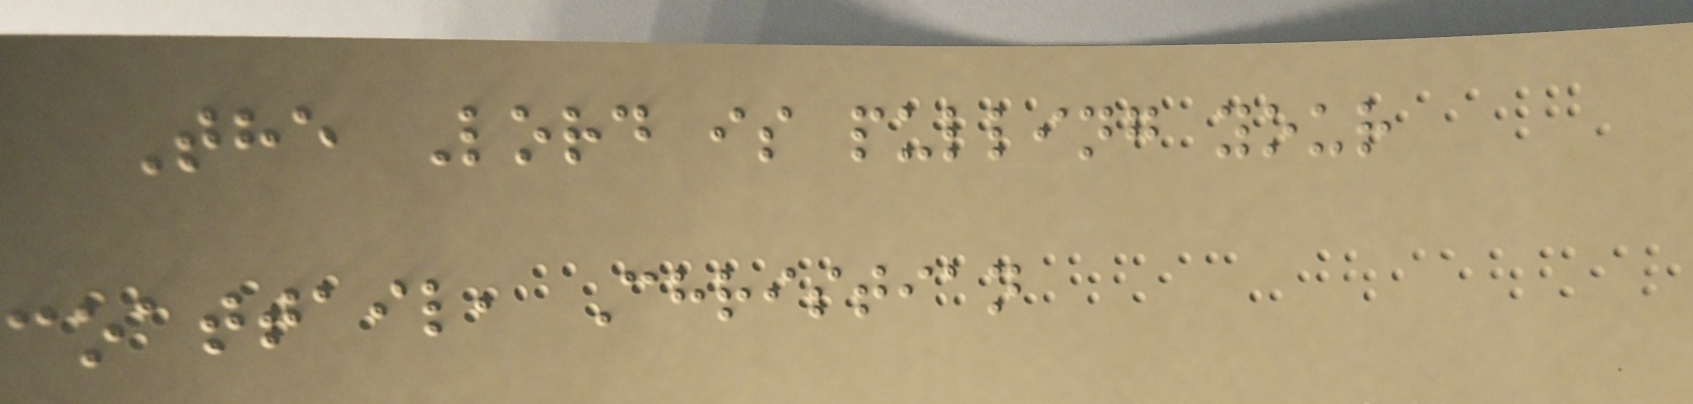The Lord is pulling your
coattail, Christian
